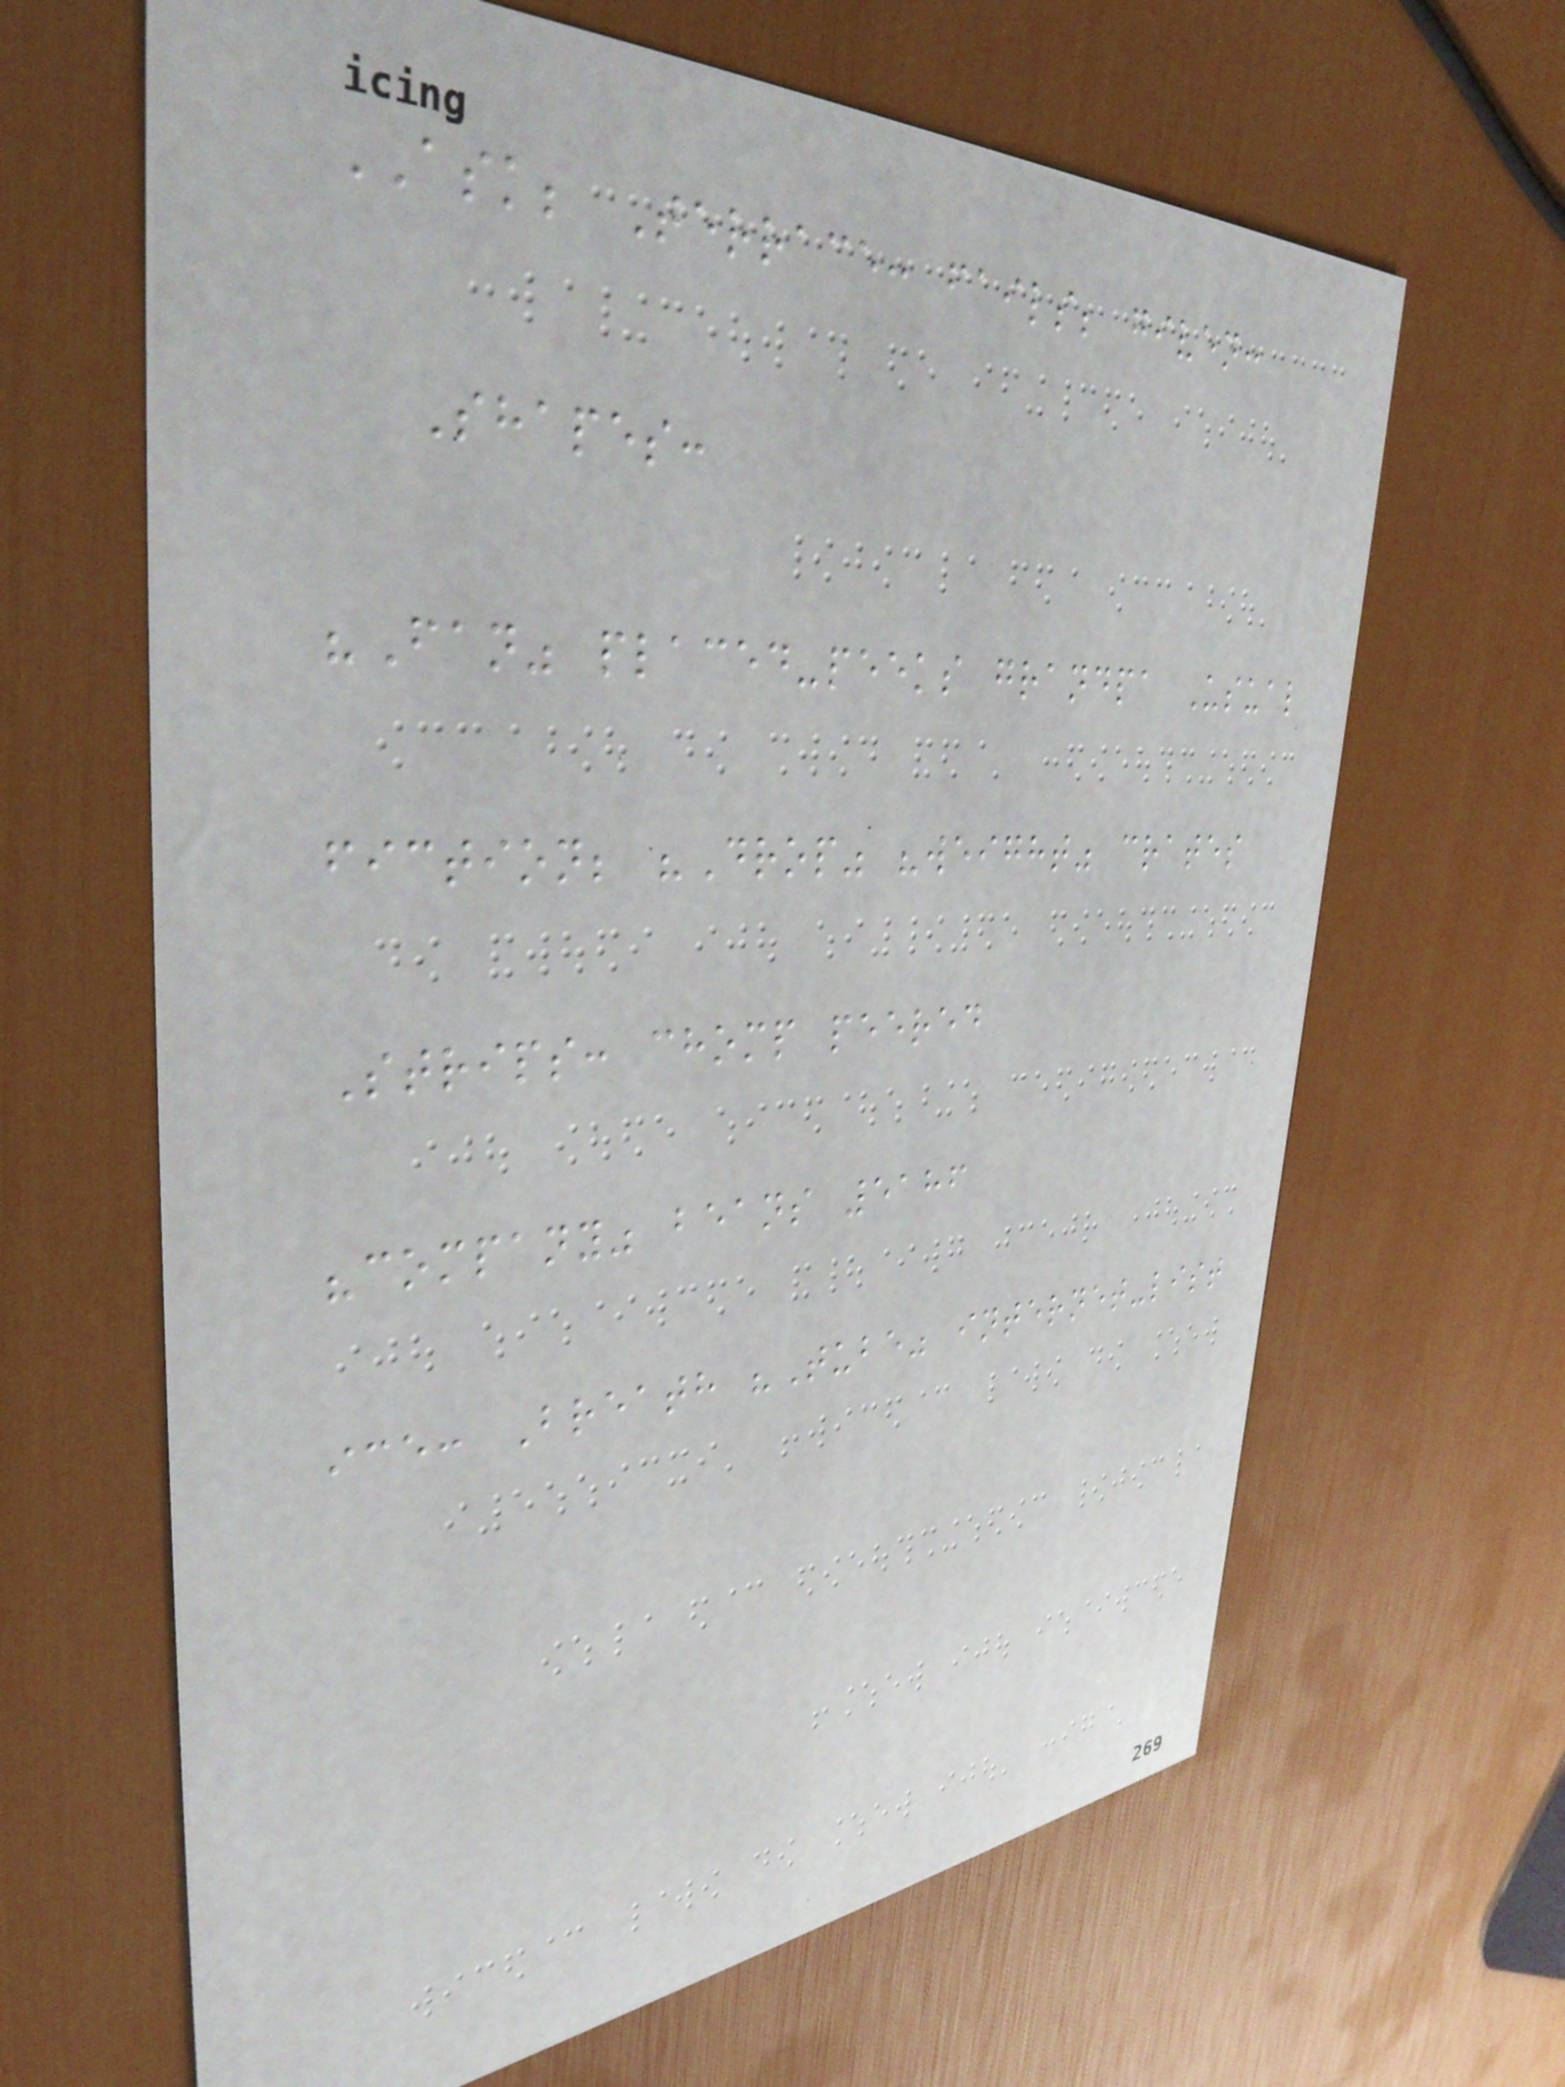ASK; Terrace: fails; given:
Shapes:
"Fan" placed-peeks grandpa Usual
fiction; "Drop" "weight" crates
Strips: chomp peered
"company" beans 5186
ice: Breath "Tube" internet-list
